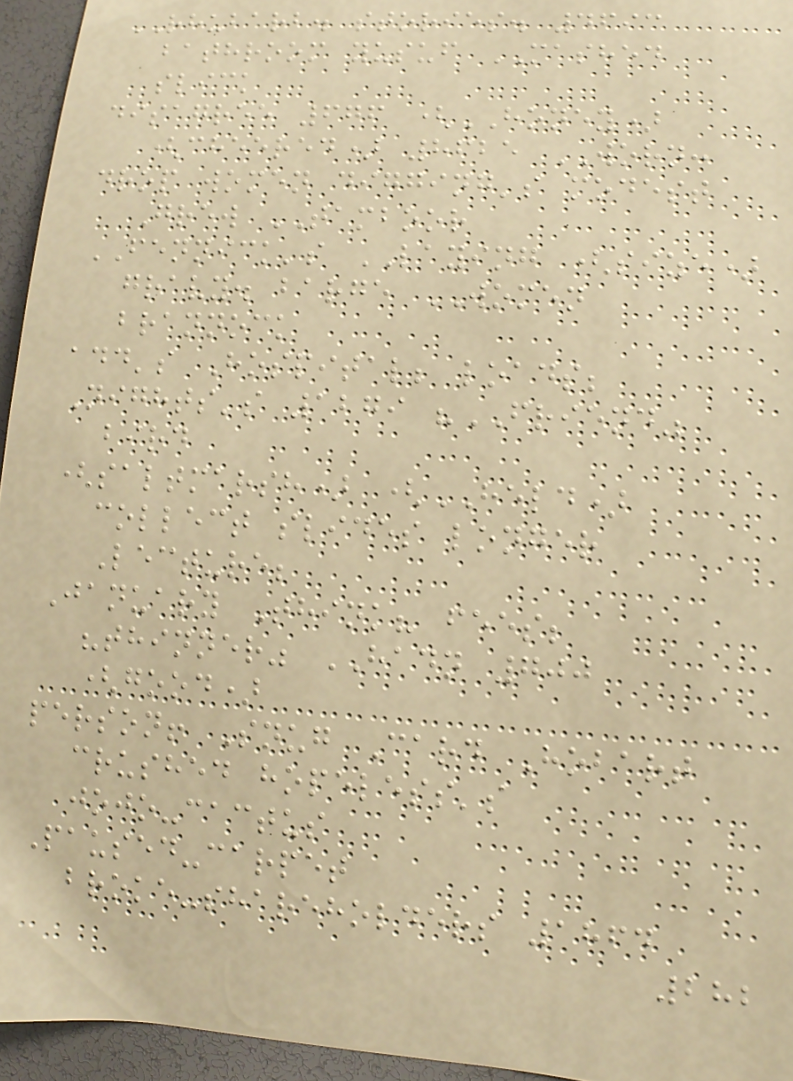RHUBARB. stories. 4693
bathroom yusuf MASHED
slick
disagree 676 (HONEY)
(cheered) 8625 WORN:
drop women digging's modest
Grew TAMBOOR
FENNICK's LAYING (size)
gravy. barge WOMEN
brannock
add's Hospital; loads;
Nights's 1279 "FRIEND"
bird
(saltmarsh) (HELD)
collect slides longer
Lecture;
January Think? fees;
"thinner" HADN 700
(good)
person! Snug Card Hobart
crushed hopeless's
jojo-cactus
Paused-carpet
broke-shareholders 1864
282
